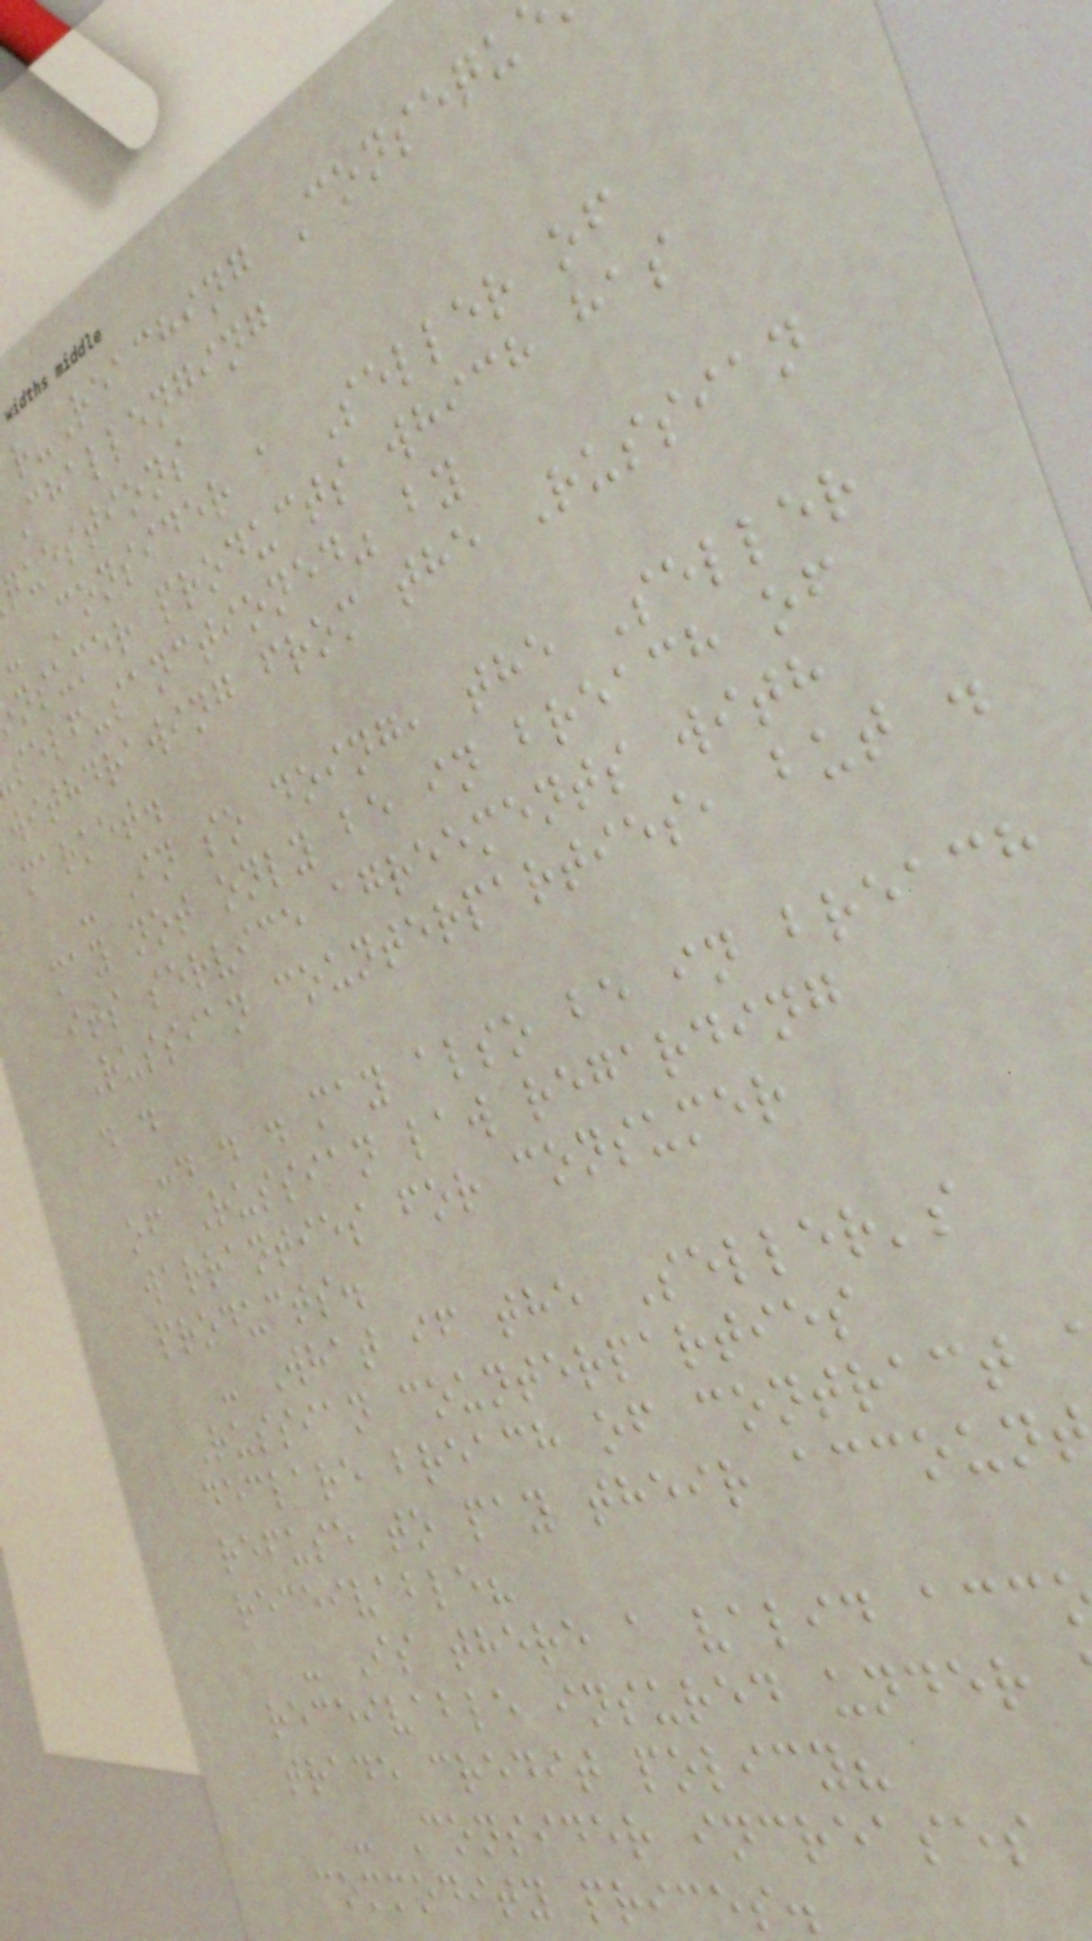r-Reaching Consequ
Challenging
questions
Consider a Seller of
nsumer products which has
self-sanctioned" by
withdrawing from the Russian
market.
- In so doing, the Seller
may not only be in breach of
its service agreements with
Russian counterparties, but .
. .
-. . . may also be in breach
of Russian law regarding
warranties for consumer
products.
- What if the Seller's
Russian counterparties
declare breach of contract
refuse to pay their accoun
receivable?
- Is there a valid acc
receivable insured under
trade credit policy?
- Consider increases
commodity prices.
